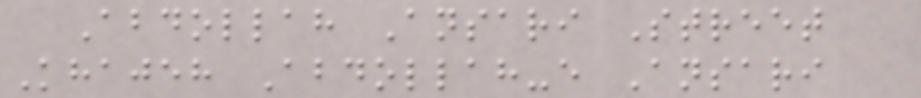Abdollah Ansari Street
Khajeh Abdollah-e Ansari
